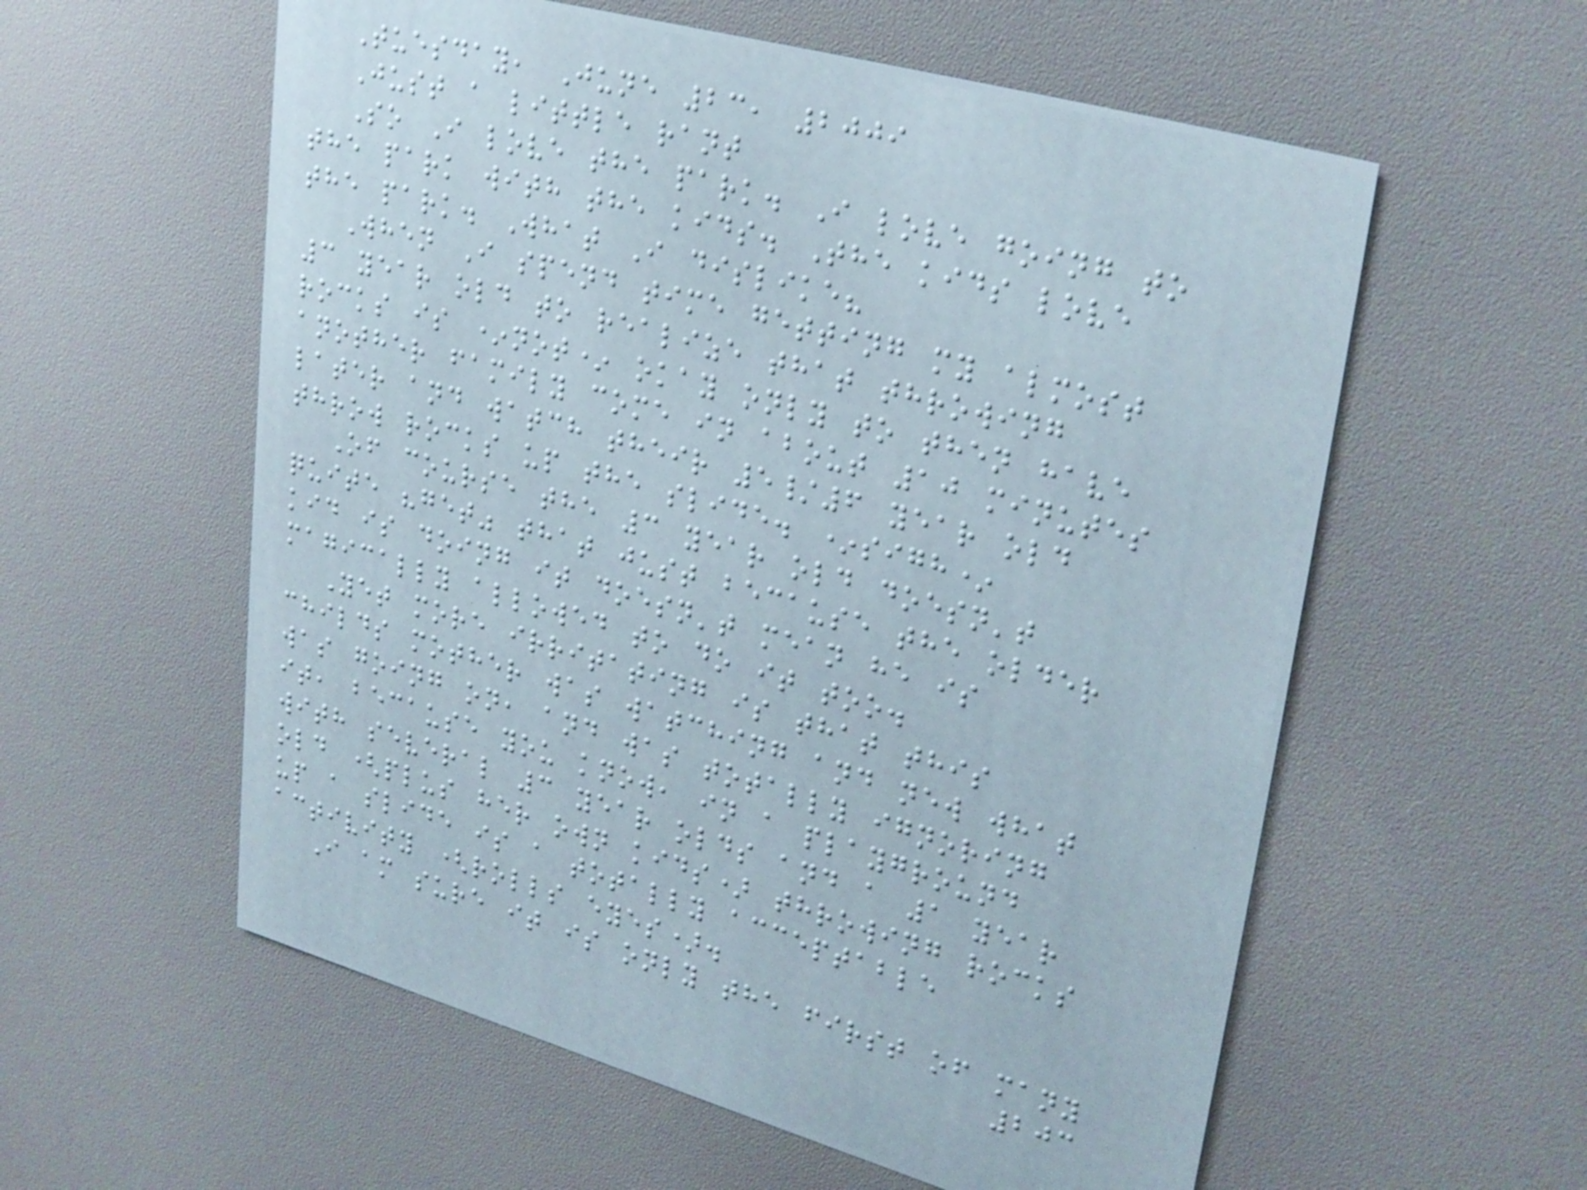Tuesday, June 23, 2009
Just a little rant
So I love the park. I love going to
the park with the kids. The kids love
the park. What I dislike?
When I spend time getting my almost
3 year old to realize that throwing
rocks is *not* okay only to then have
another family come in about 10 minutes
later and watch their 5/6 year old
throw rocks up the slide. *sigh*
Of course the 3 year old doesn't
quite "get" that just because the older
kid is doing it doesn't mean he is
magically allowed to do it too.
Yet more irritating is that this
childs mother was watching and new what
was going on, and was totally ignoring
it, because you know, in a playground
with several 3 year olds and a 1 year
old (plus her own kids) throwing rocks
up a slide is a totally acceptable
activity (rolls eyes).
I am sure it is only the first of many
203
